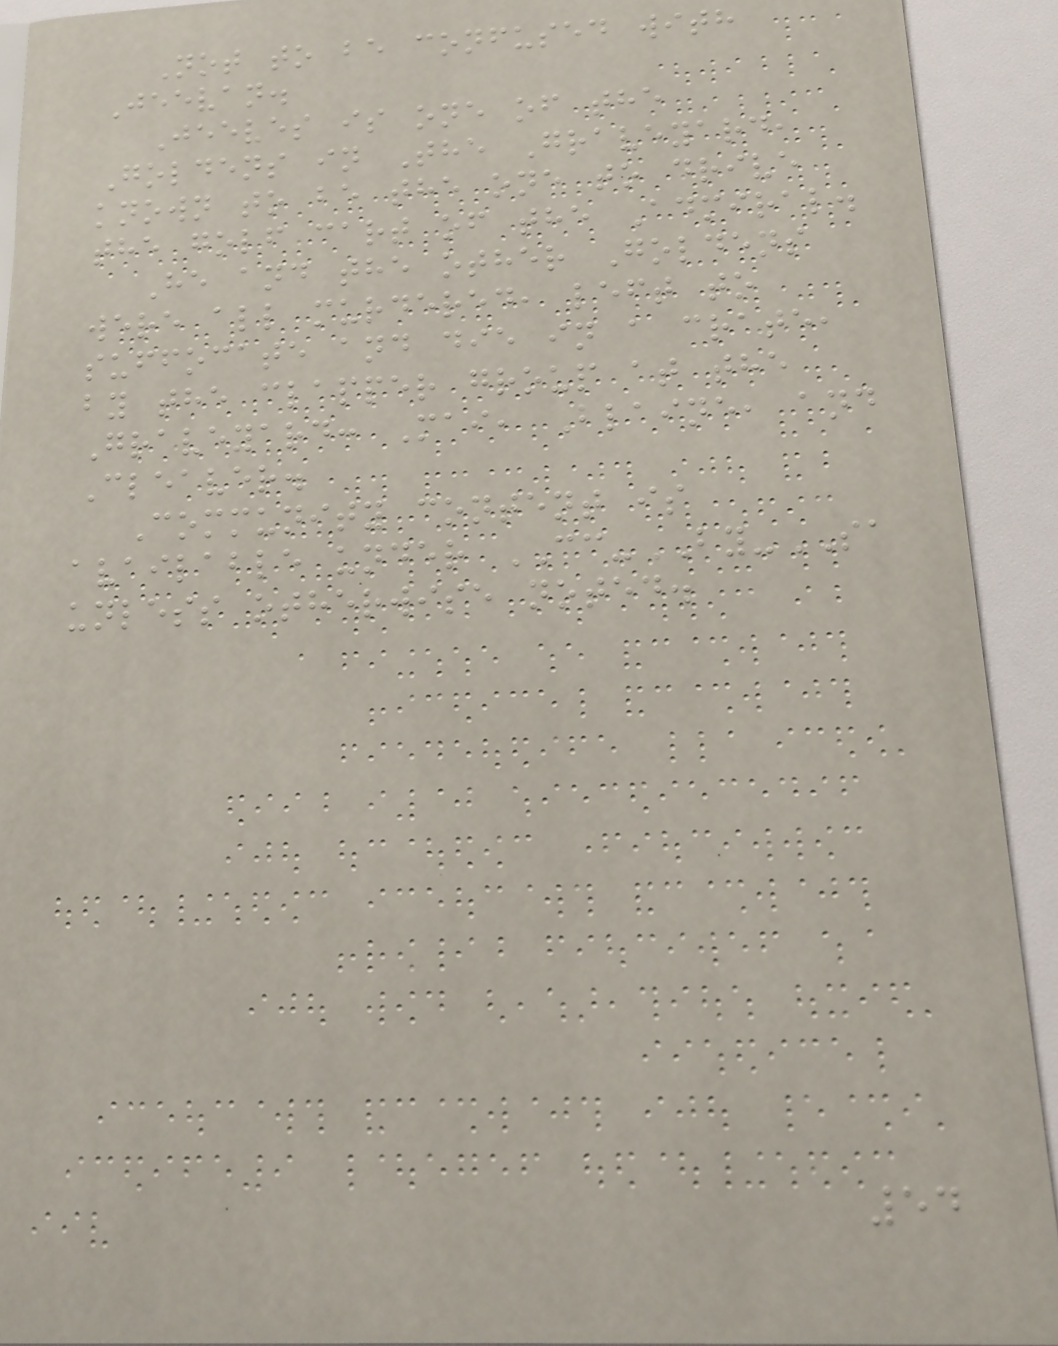Not to be confused with
Jeevan.
Jeeves is one of the
Goldens in The Graveyard,
known to be the one to drive
the golf cart of the Admiral.
He and the other Goldens
were all murdered, left to
suffocate and die in a crate,
by the clapper group at the
Graveyard: Mai, Blaine, and
Cleaver.
Community content is
available under CC-BY-SA
unless otherwise noted.
54
